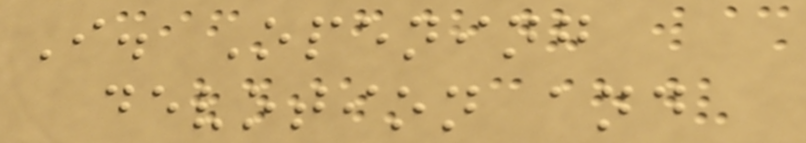I. Opening
devotion and
